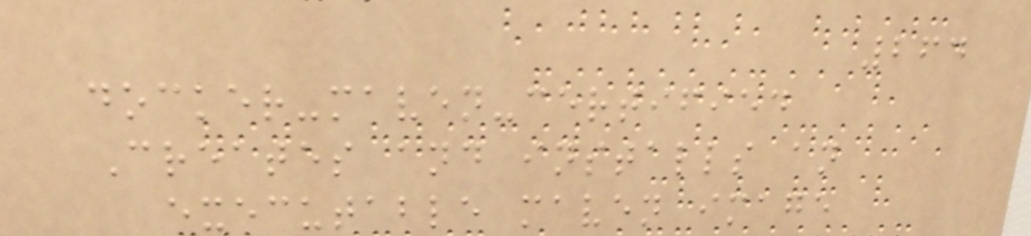264
docker-maven-certified
Creates and installs an
executable maven image
